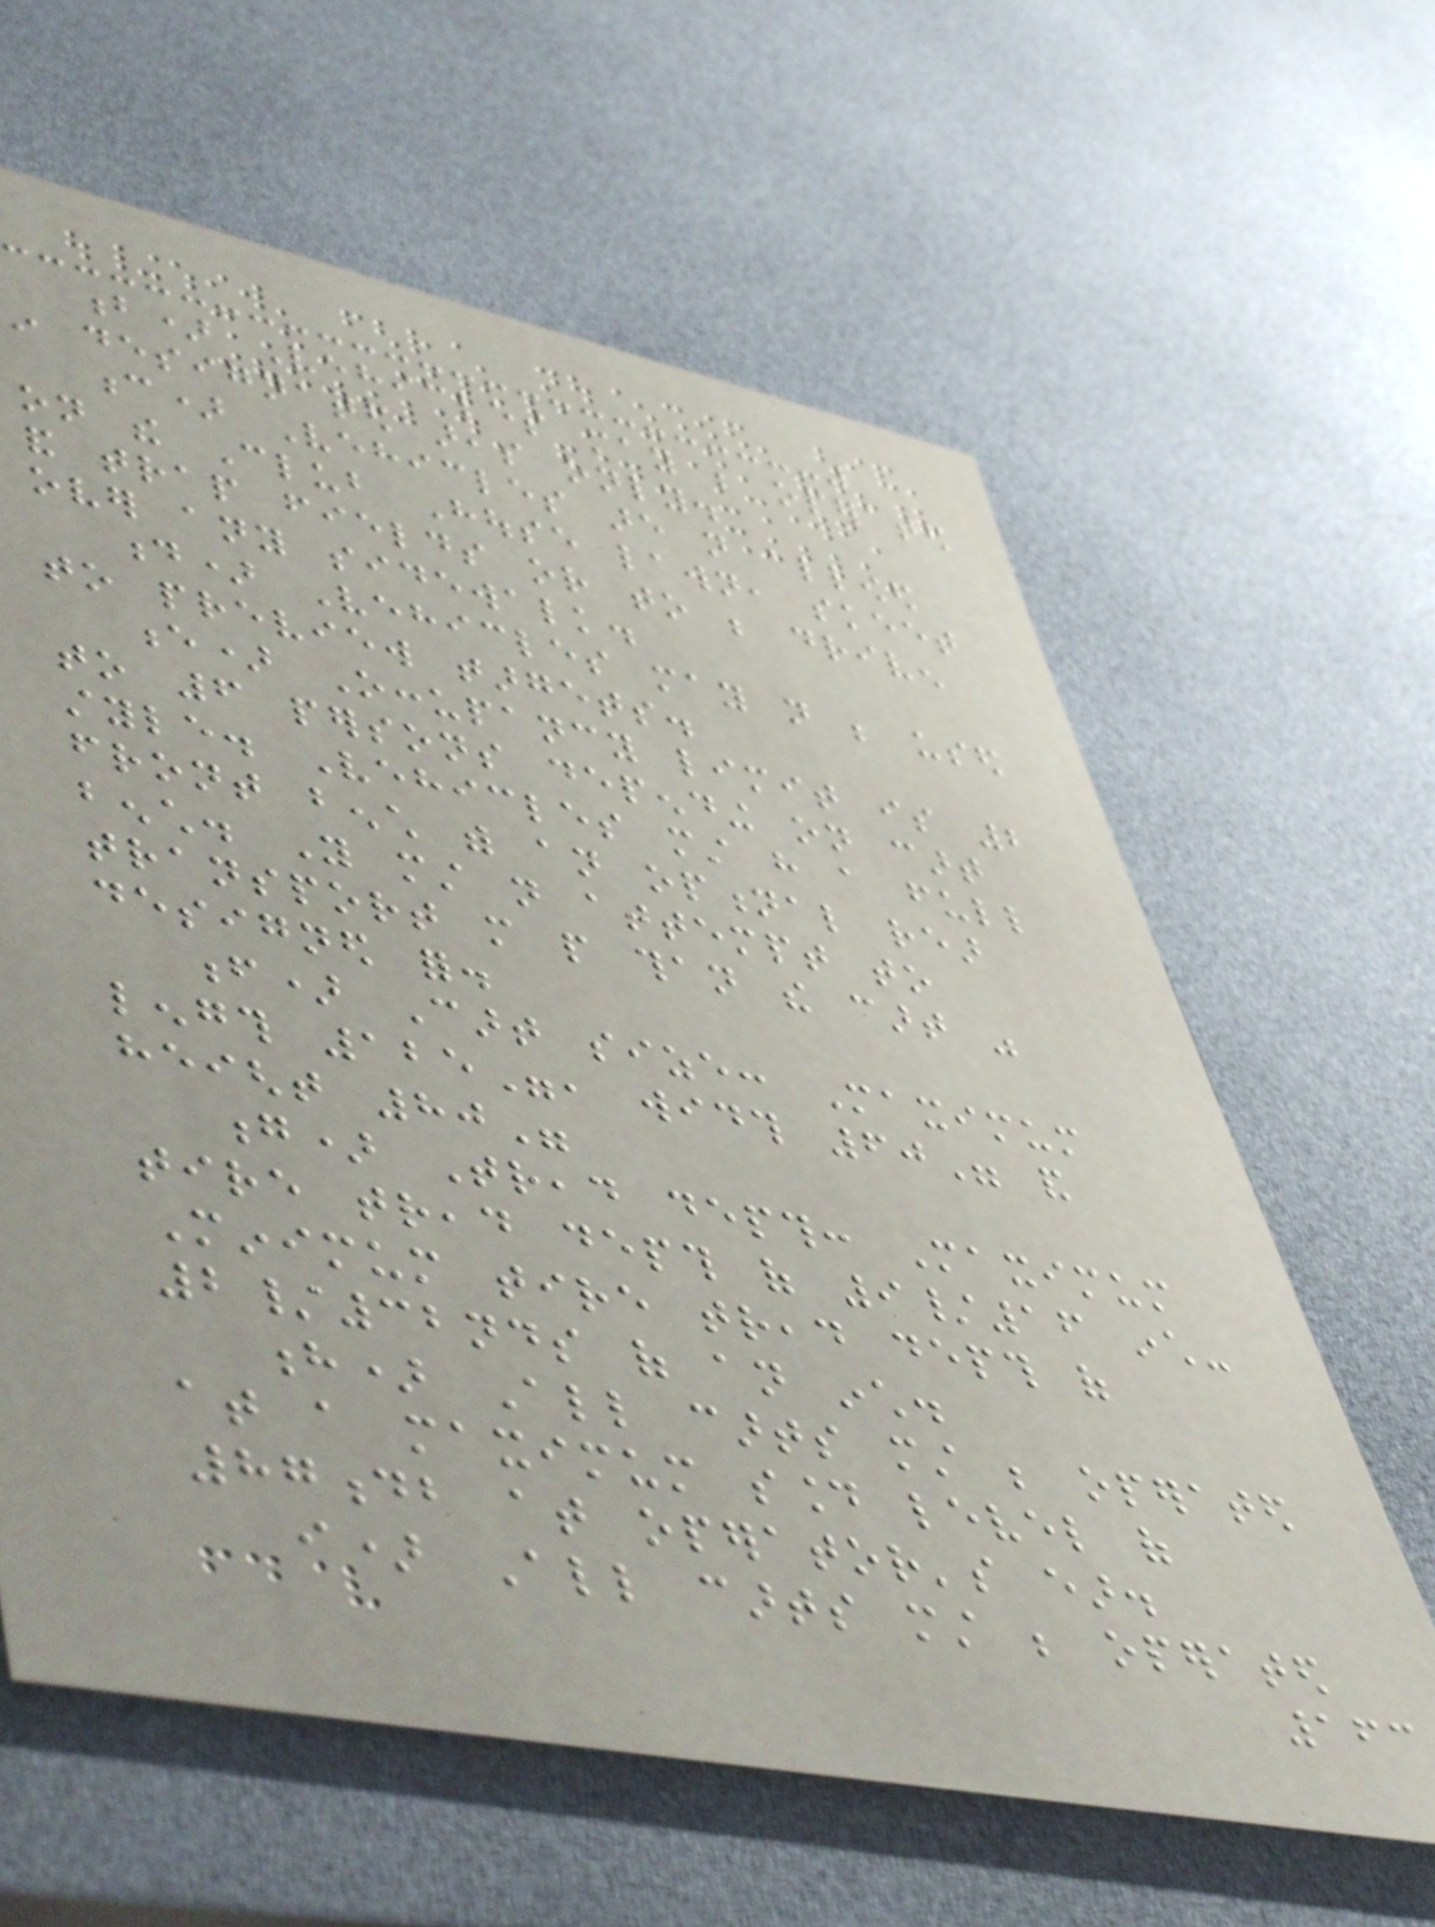b) Vehicles may be operated
in designated areas only.
c) Vehicles are not allowed
on the Club House lawn, skeet
and trap fields or to be driven
over any sidewalk.
d) Vehicles may not be used
to preview targets.
e) Occupancy limit is 2
to 6 persons depending on cart
style. Vehicles must have a full
front bench with an optional rear
bench. You must not attempt to
transport more people than the cart was
designed for.
f) Cart size: Maximum
length 125", width 60" and
height 80"
g) Tread depth: Maximum
tire tread depth of 9/16 inch-
Minimum tire tread depth of
2/32nds of an inch.
h) All carts must be operated
at a maximum sound level of
87db at operator's ear.
i) All carts must be operated
163
